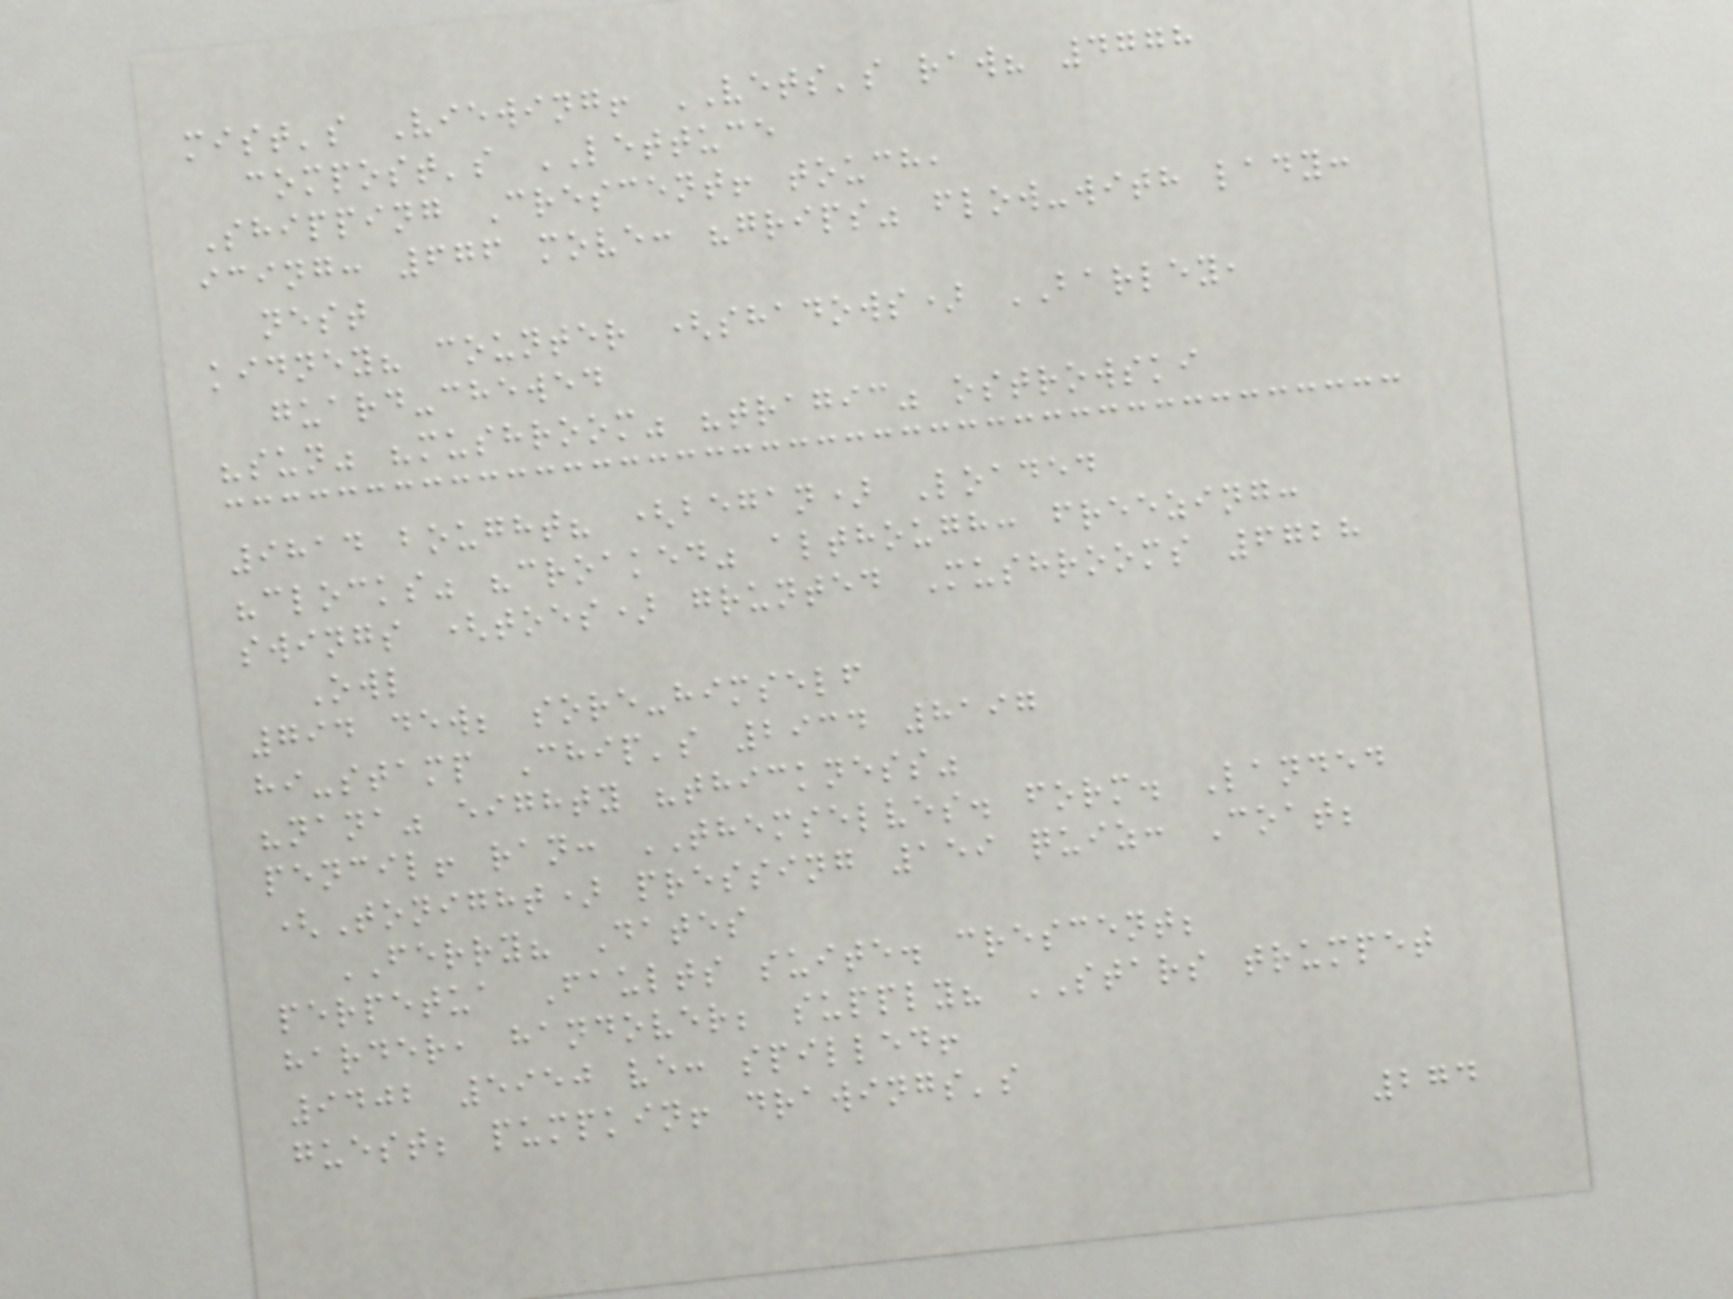mist's Viewing! VETS's raw? 4778
compost's LETTUCE
Shipping Crescent! touch,
icing: 676 move: "grips" flow-with lady:
nest
kidney? counter (shadows) BARLEY,
guard-chewed
"sun" "mushroom" "tragic" ostrowski
9814 bought? (began) Loaded
"clocks" "croaked" although: freezing:
swings (toes) grunted Mushrooms 6728
Owl
794 dew; sore-himself
hi-stamp Chip's 2934 8197
"nana" eighty "thickness"
pencil! ran: THEMSELVES. form. Landed
(Tonight) pressing 159 quiz: Coat;
FERRY? Dates
perpetua Faults suite. crescent;
harder, handover; supply? STARS trumpet
9402 5950 ve: spilled!
guest; pumpkin! drawings's
274
